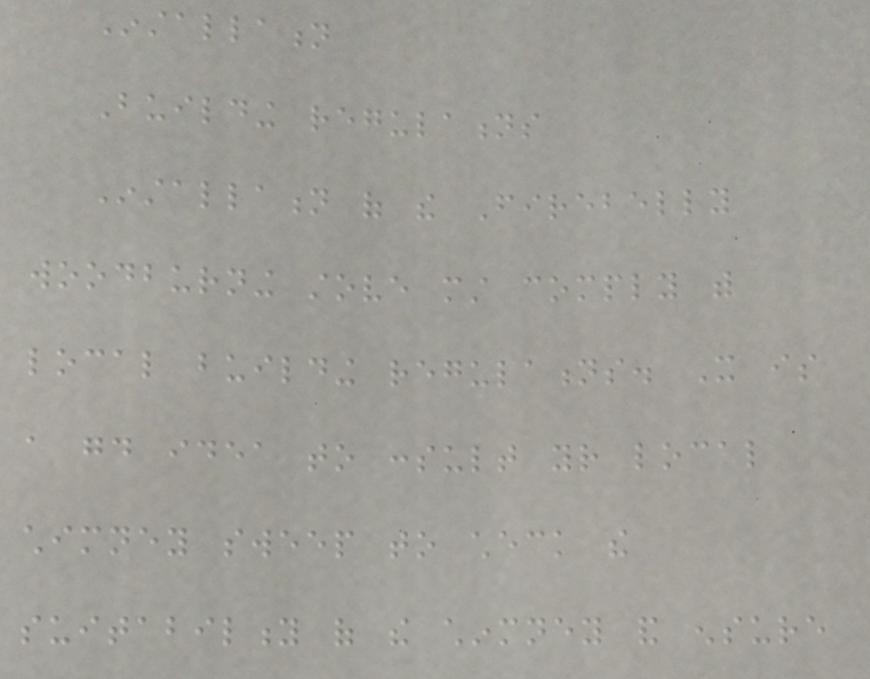Installation
Building regulations
Installation of the Firebelly
woodburning stove must comply with
local building regulations. It is
a good idea to consult your local
chimney sweep to check the
suitability of the chinmney and ensure
